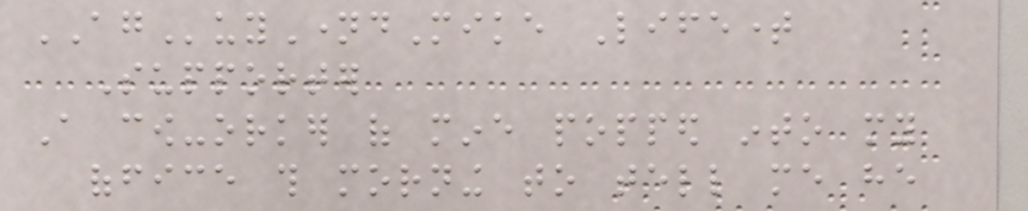AGuyNamedMike Lifetime
Supporter
A cow-orker of mine popped into my
office this morning to tell me he
